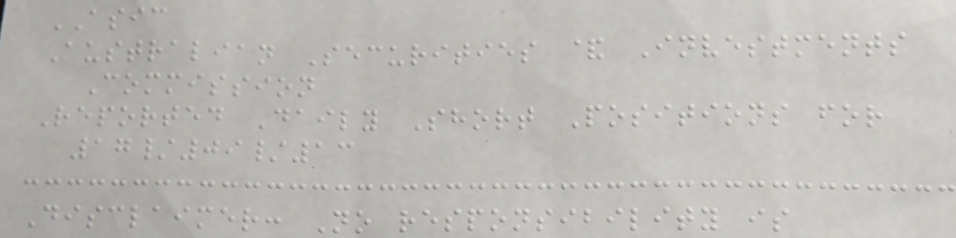ASIC
Australian Securities & Investments
Commission
Reported Daily Short Positions for
17/09/13
Disclaimer: No responsibility is
